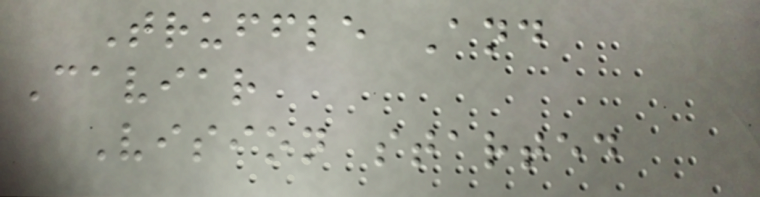Truffle And
Caviar
Vision started
